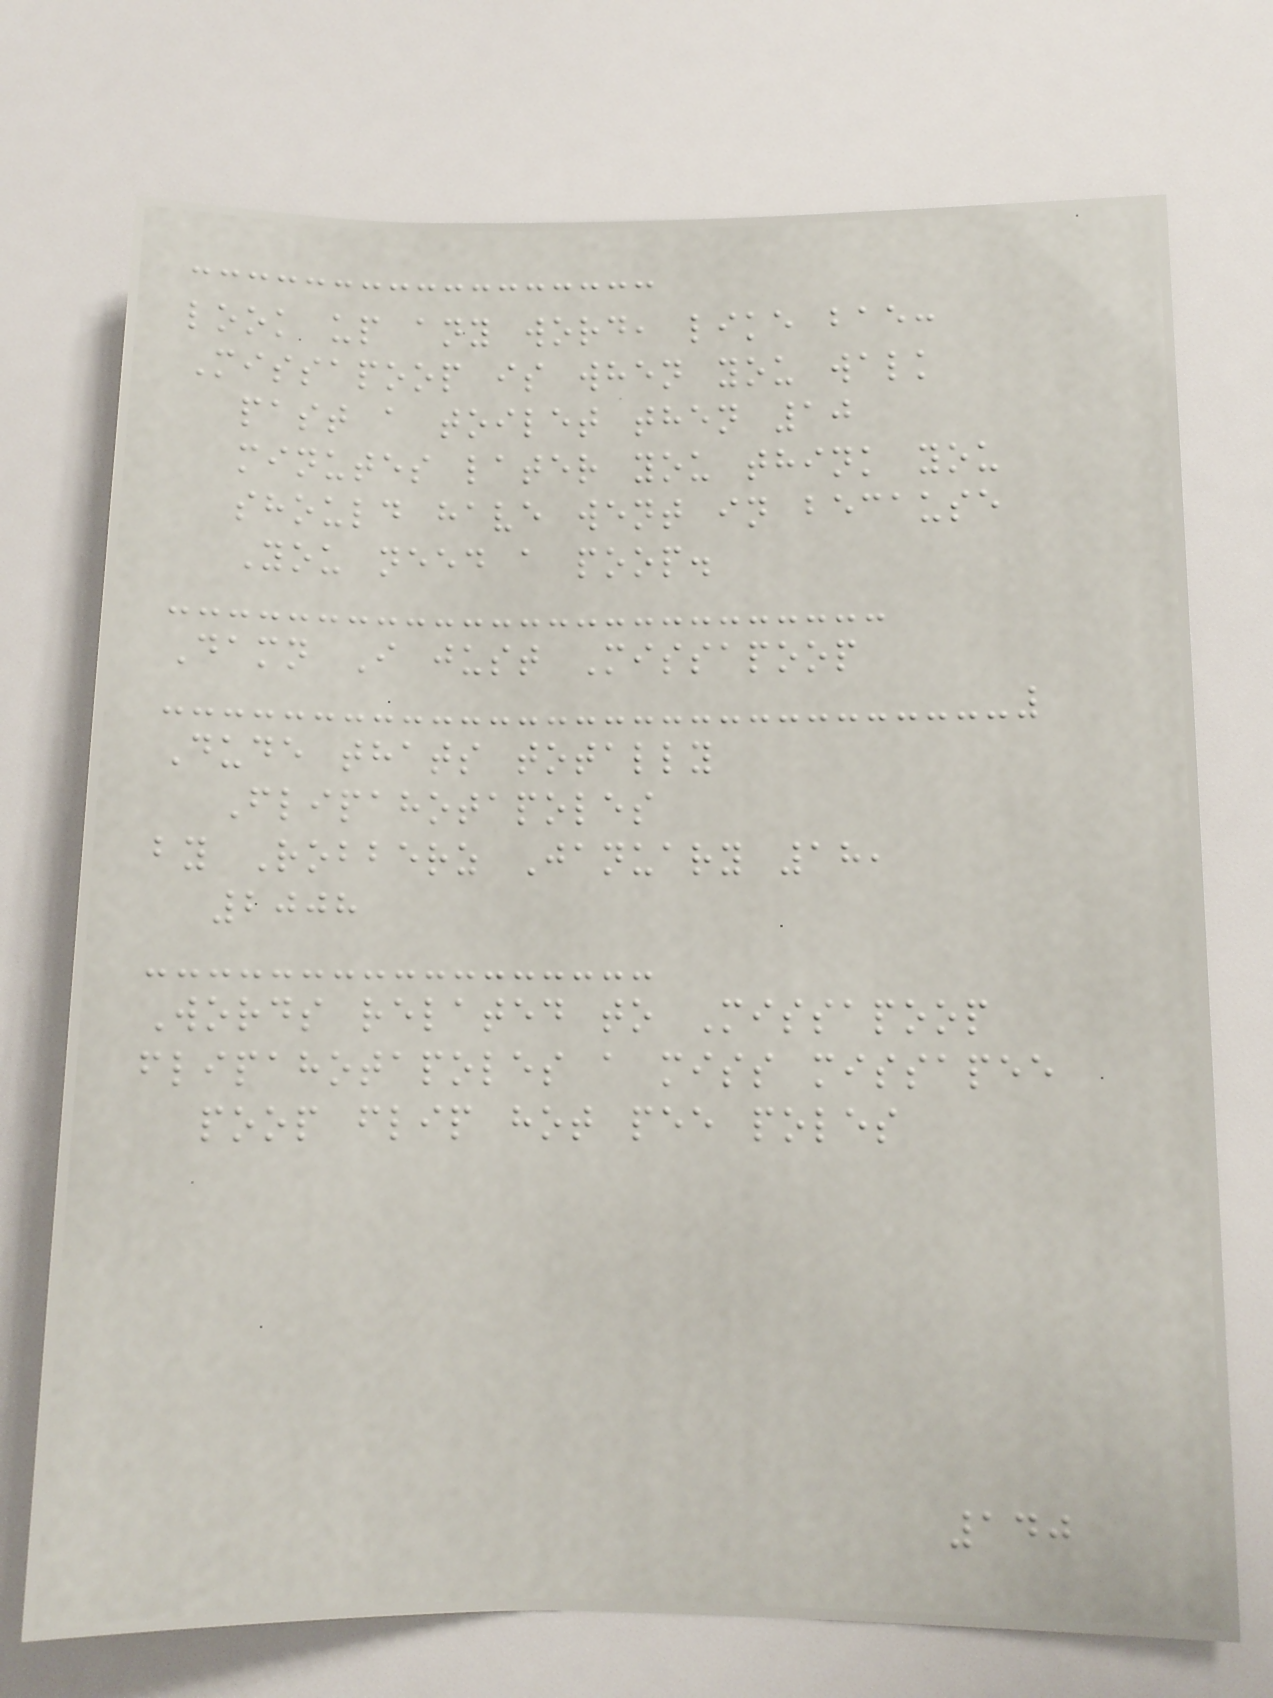look up any word, like bae:
Missapoop is when you walk
past a toilet then 10
minutes later you think you
should have went in because
You need a poop.
Damn I just Missapoop
Dude thats totally
Flipahotapoles
by Robberz January 18,
2008
Words related to Missapoop
flipahotapoles a miss missapee
poop flip hot pee poles
140
